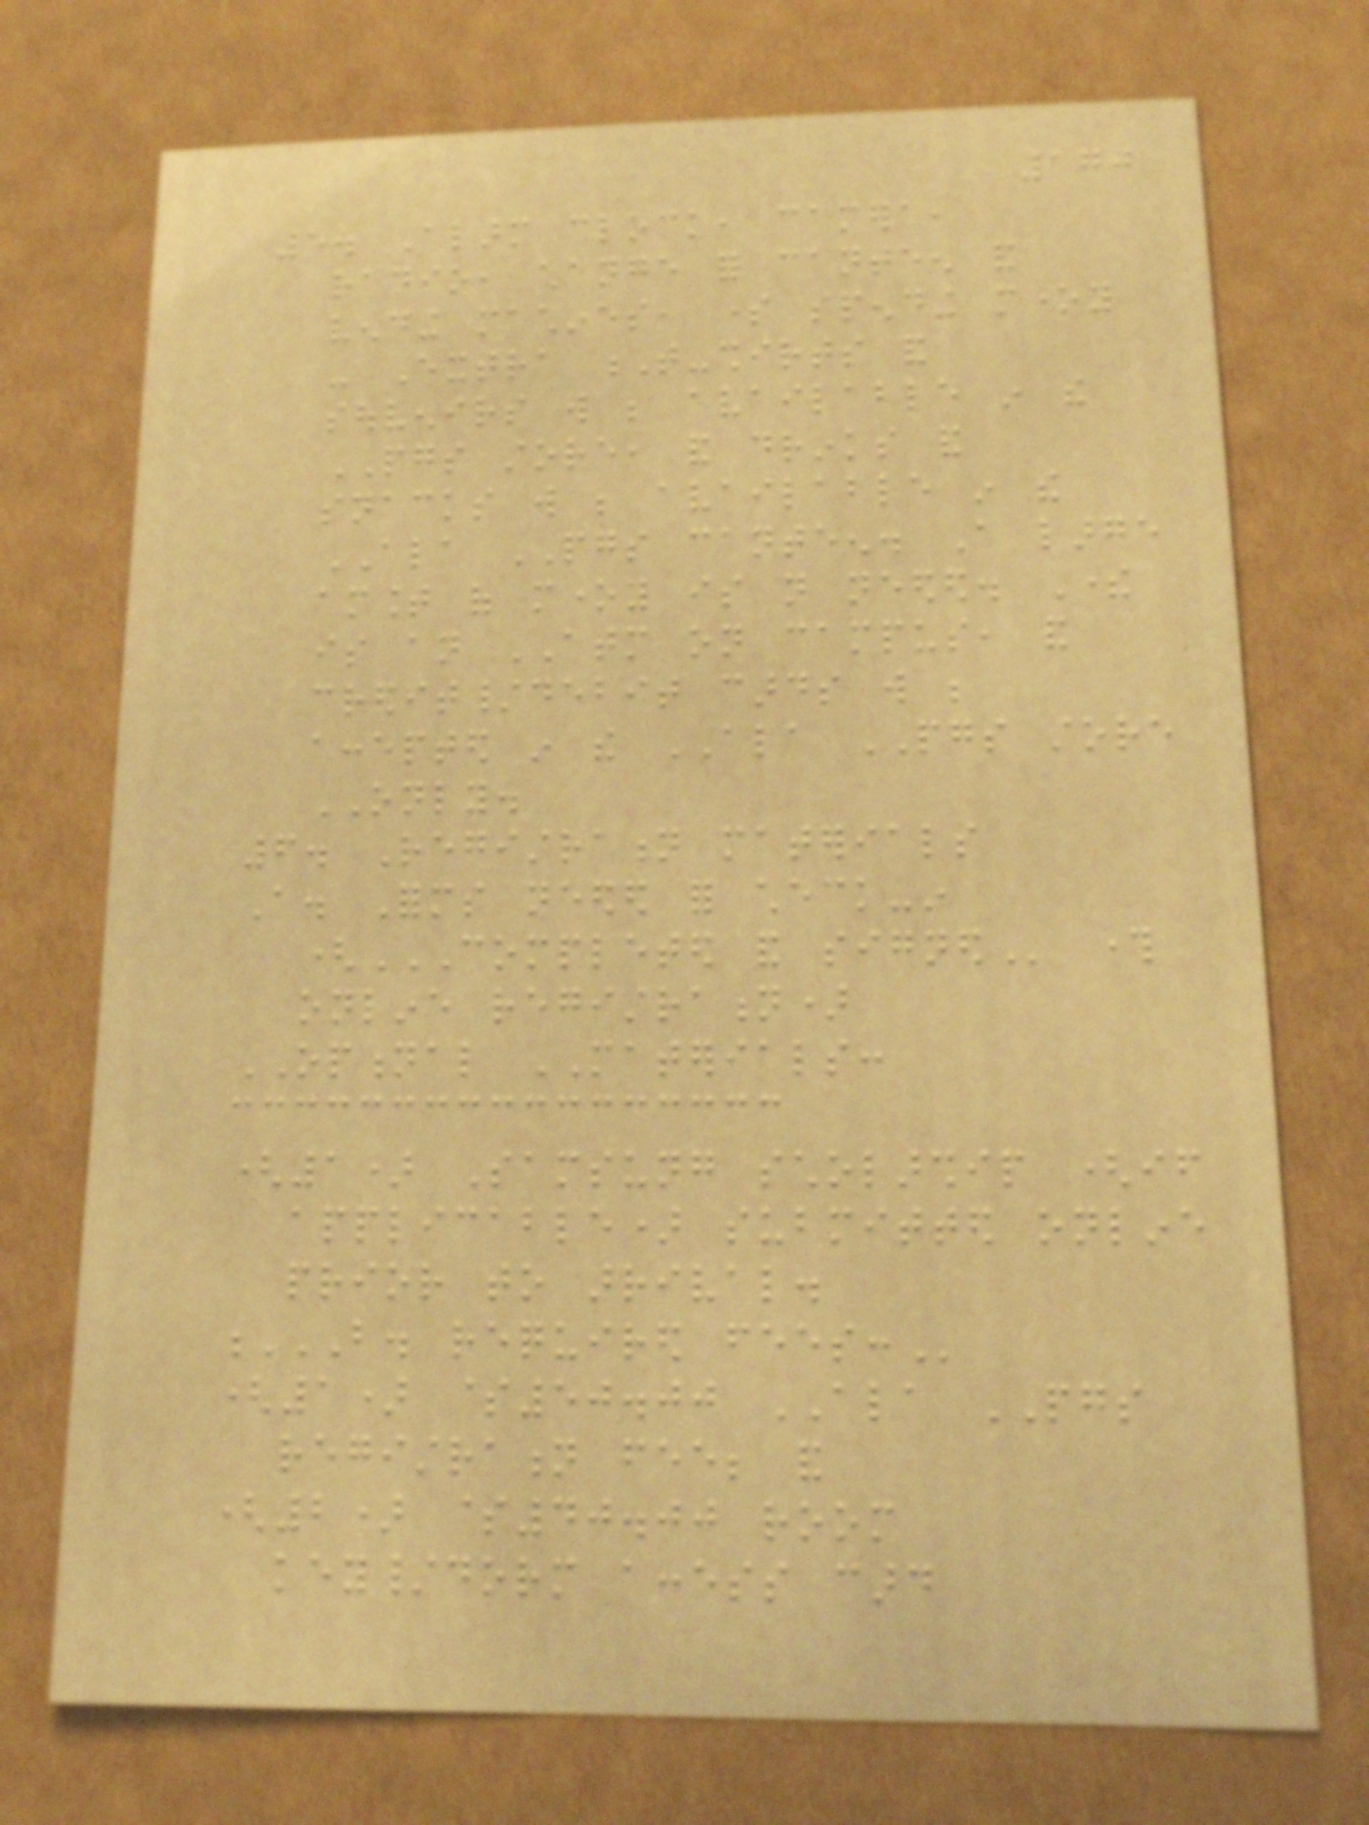170
5. Alarm clock, camera,
radio, change for canteen and
vending machines, some spending money
- Extra T-shirts and
souvenirs will be available in the
PGS store, and drinks and
snacks will be available in the
ALA PGS canteen. A large
amount of money is not needed. There
is an ATM on campus, and
credit/debit cards will be
accepted in the ALA PGS store
ONLY.
6. Registration materials
A. Forms needed for check-in
(COMPLETED AND SIGNED through
online registration)
OPTIONAL MATERIALS:
(1) Samsung scholarship (if
applicable) submitted online
prior to arrival.
B. REQUIRED FEES:
(1) $50.00 ALA PGS
registration fee; and
(2) $40.00 room
key/dorm access card
